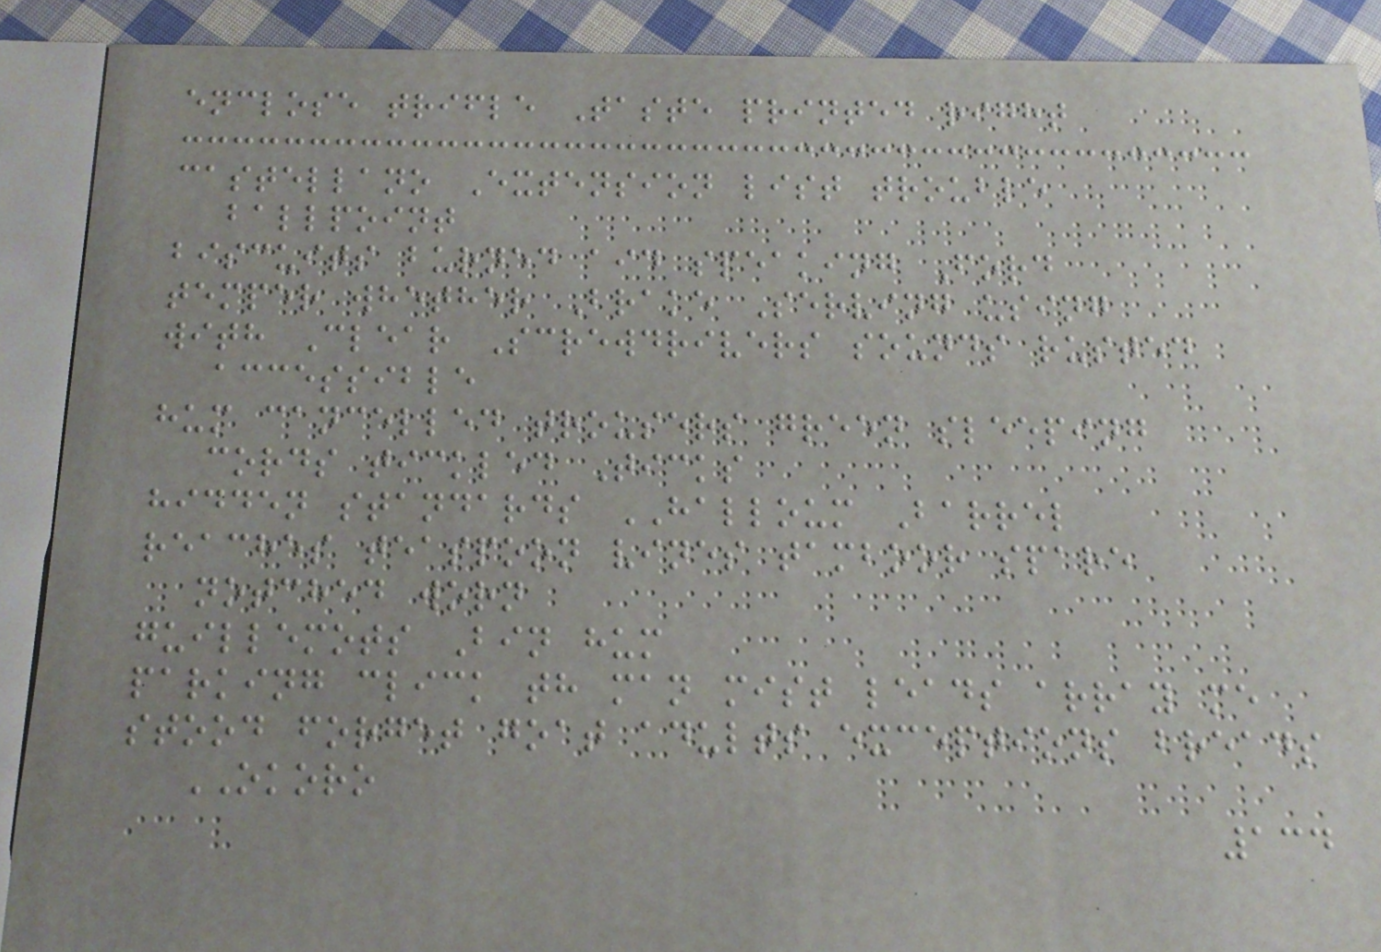enclose trifle Taste printed right
castellano Extension list trouble
ballpoint
biscuits burned aid speaking Ford
temper whether Brake Serving using
with Clear Screwdrivers sounds rusted
accessible
hum cancelled trousers green sleeping
cords tickled Ticks
hidden standards HALLOUM Barrel
reaches teaspoon vines tamboor spare
notched worn
guillemots Bin hum
parking click th man mist leads array me
stood forget goat adults exceptions breads
OKORO
134
